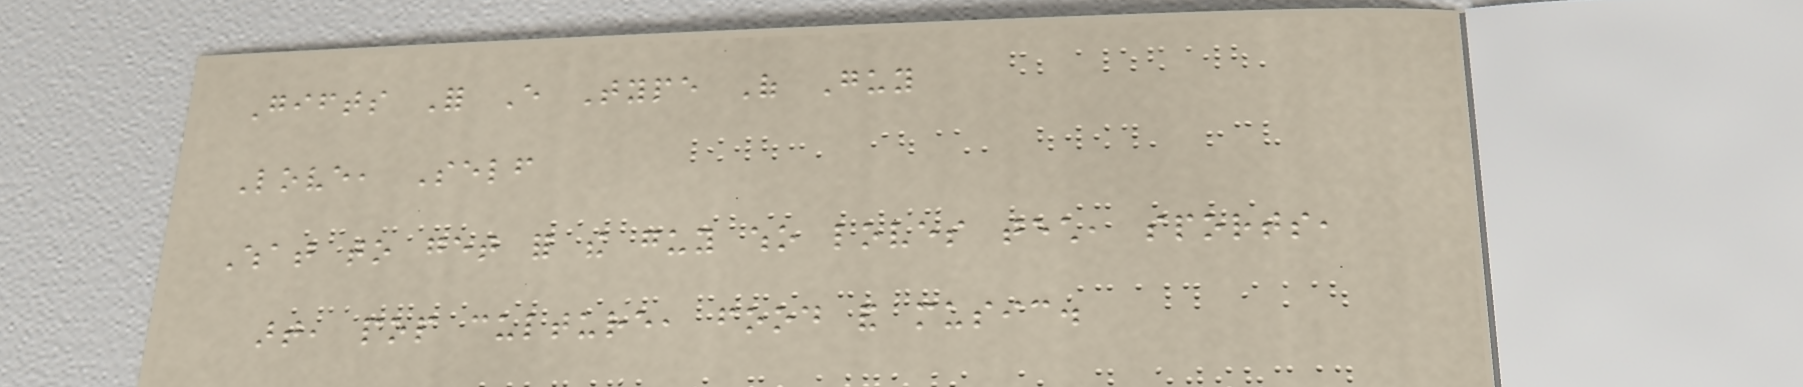Gifts For Every Type Of Guy
Love, Self
What to get for the guy who loves tech, sports,
art, pop culture, food and music.
